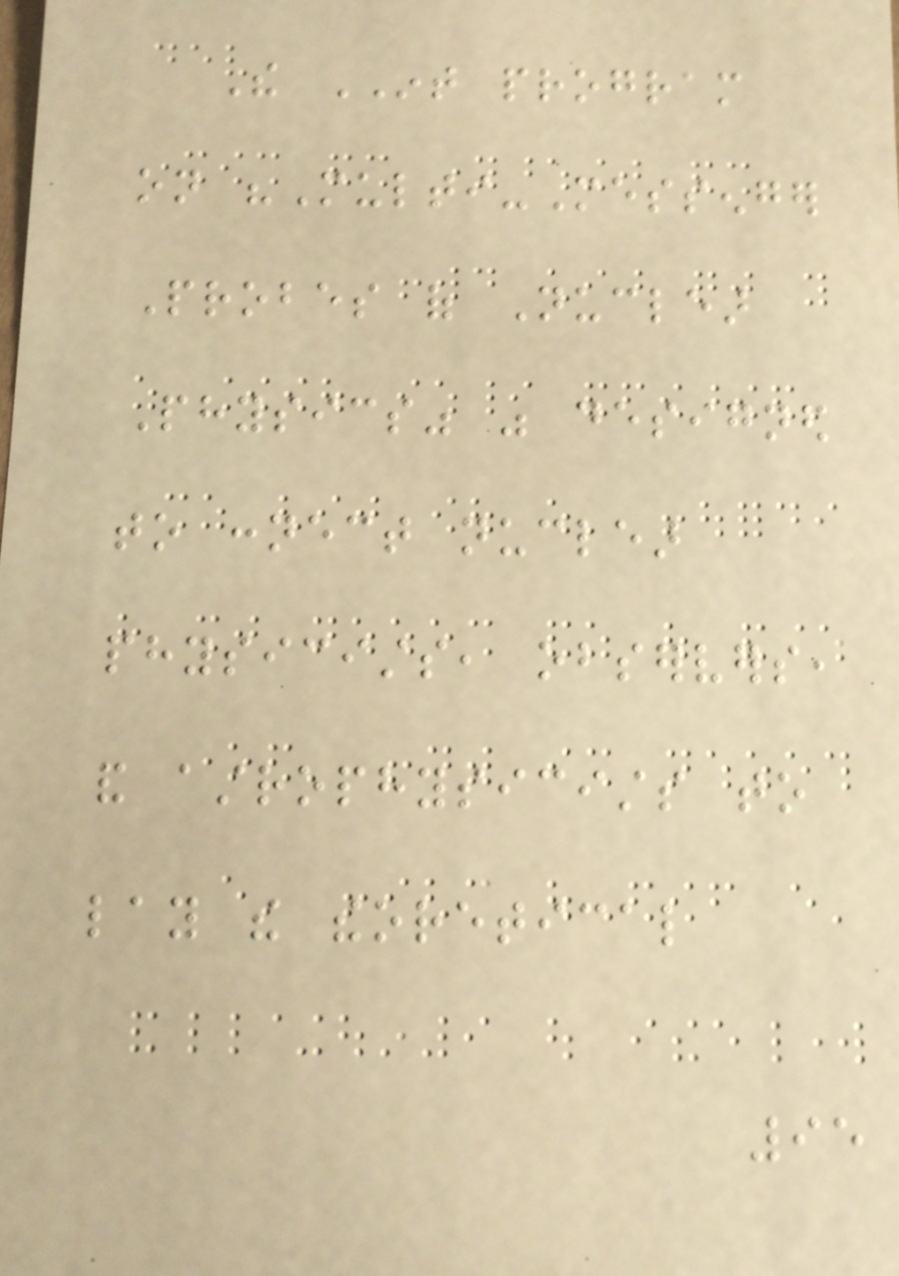The INT program
on "Multi-Messenger
Probes of Nuclear
Physics" was designed
to connect nuclear
physicists, observers,
and astrophysicists to
lay the theoretical
95
